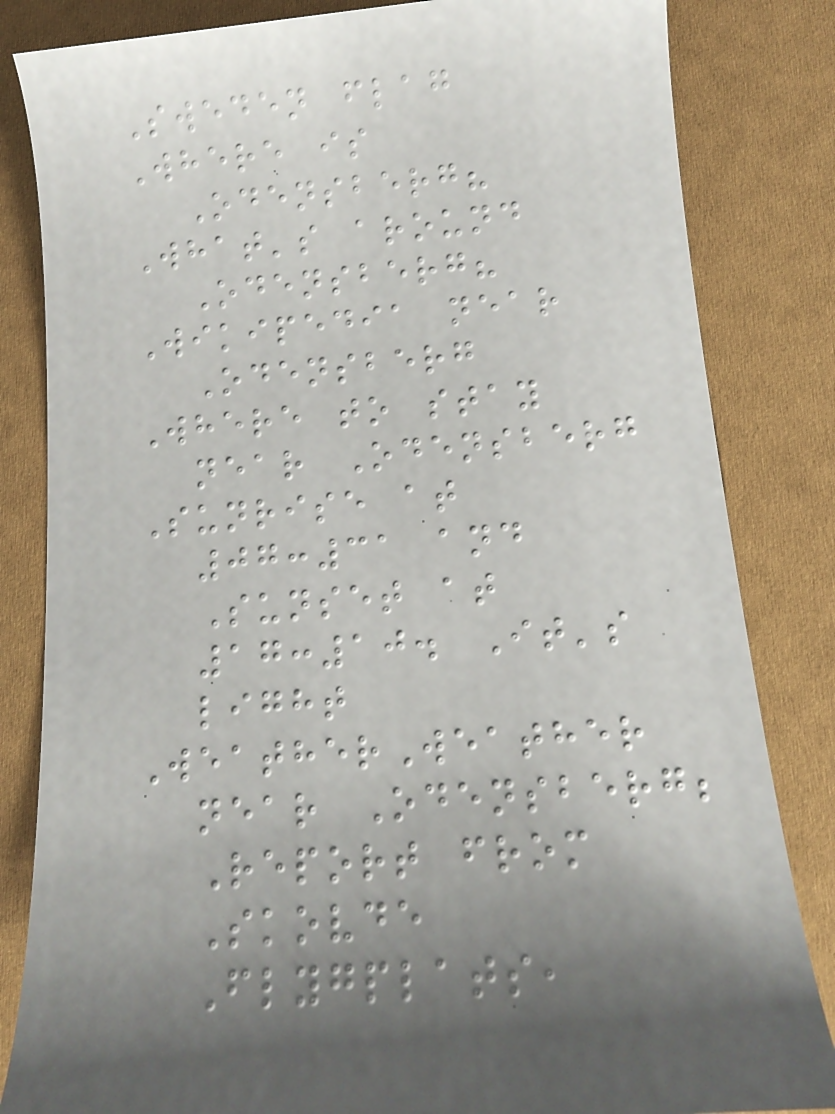Sweden flag
Where is
Odensberg?
What's around
Odensberg?
Wikipedia near
Odensberg
Where to stay
near Odensberg
Sunrise at
07:31 and
Sunset at
17:10. It's
light
WeatherWeather
near Odensberg;
Report from
Skovde
Flygplats,
